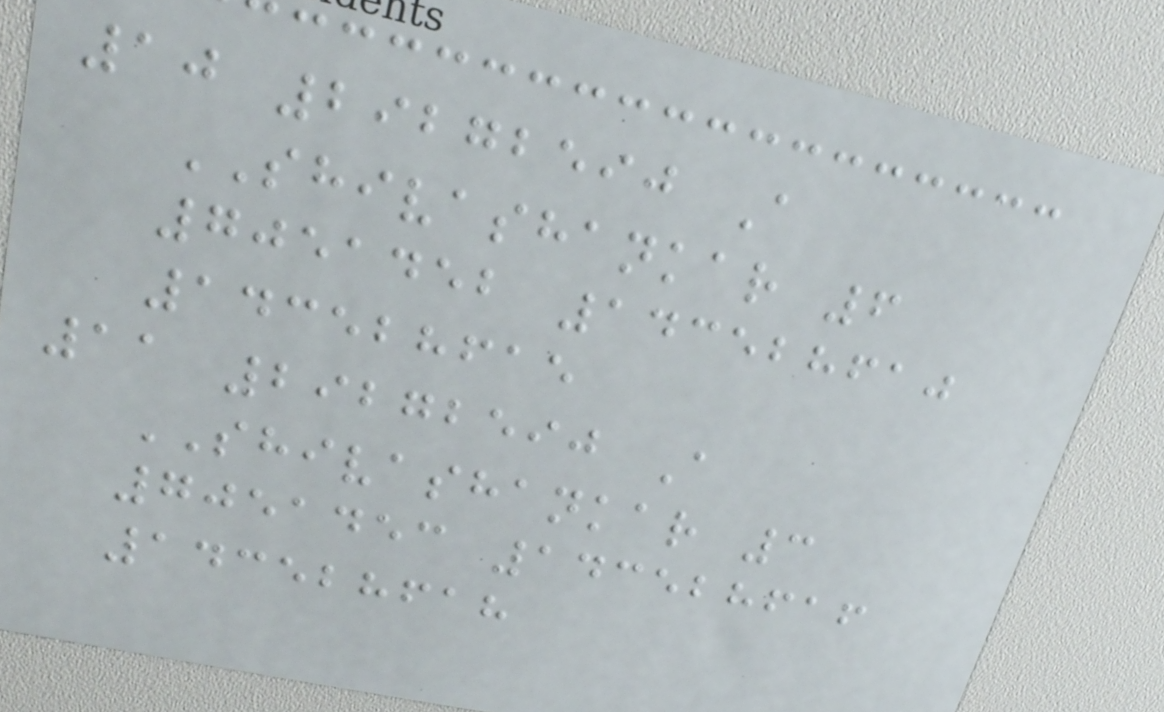10 29272590 A
SHIVASHANKAR 6
7051452 143528610
143528615
11 29272590 A
SHIVASHANKAR 3
7051453 143528616
143528618
